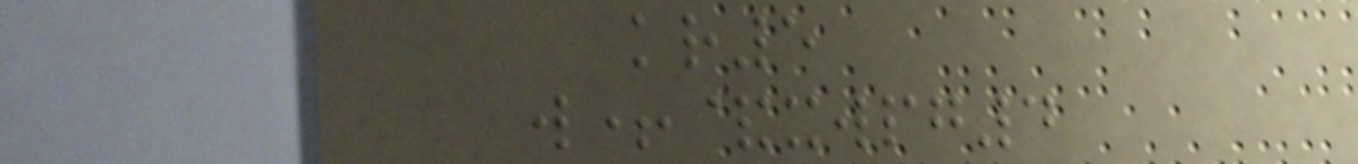kr5
w+&xwpg4
